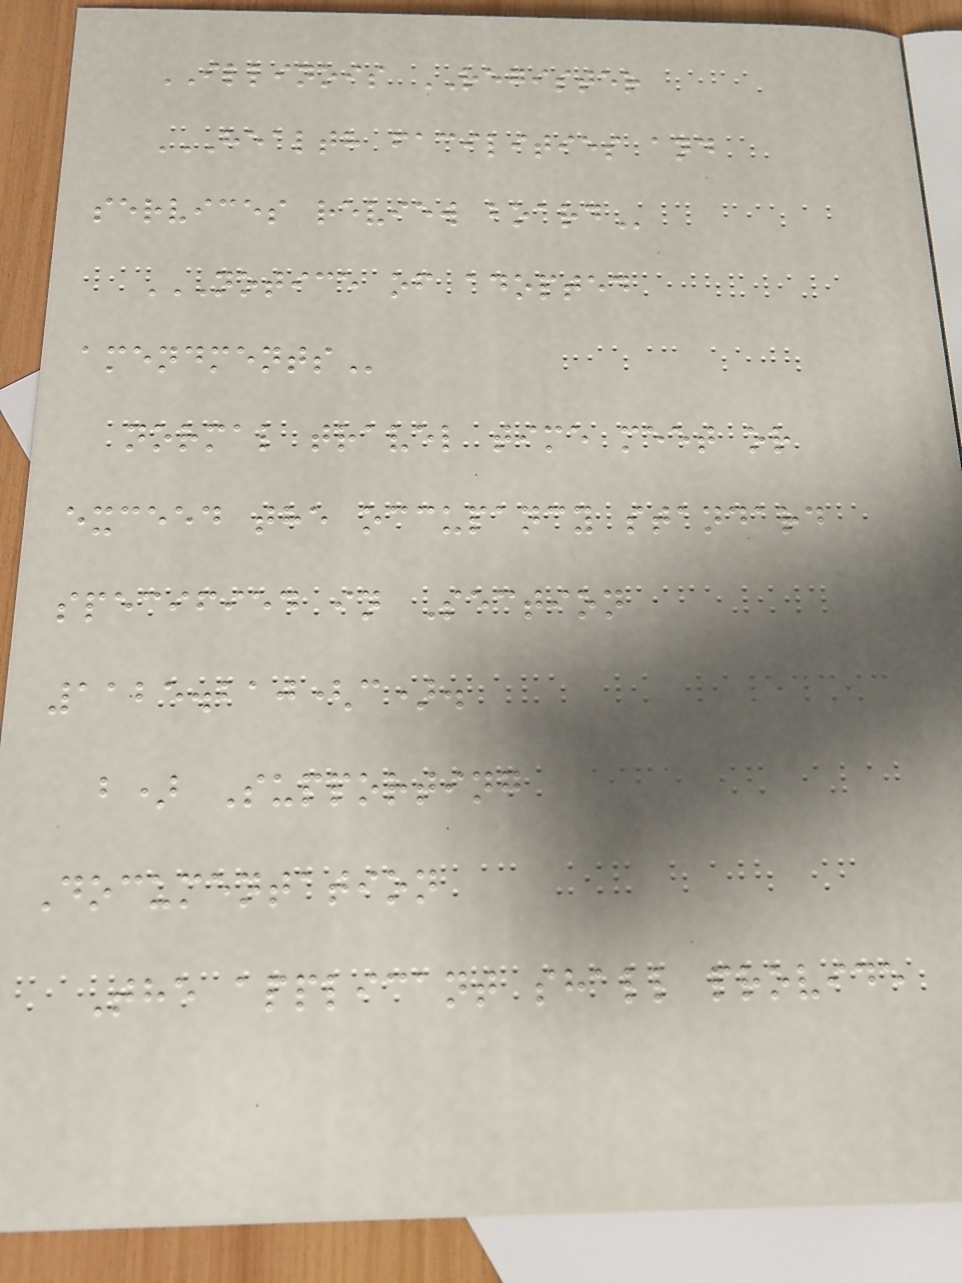ILLINOIS REGISTER
HEALTH FACILITIES AND
SERVICES REVIEW BOARD
NOTICE OF ADOPTED
AMENDMENTS
normal travel time meet or
exceed the occupancy standard
specified in Section
1125.210(c).
b) Supporting
Documentation
The applicant shall provide
